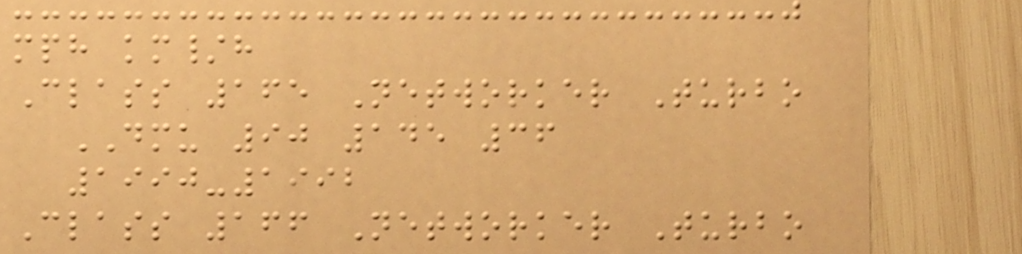mph km/h
Class 165 Networker Turbo
DMU 90 145 36
1990-1992
Class 166 Networker Turbo
